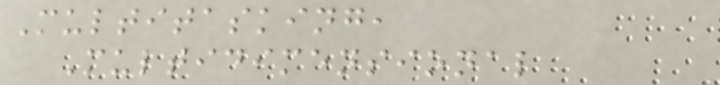Multitasking,
Multidimensional
